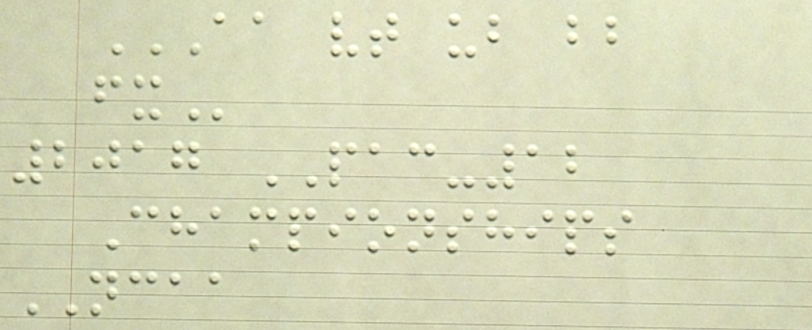AA VT UB BB
FX
2017 PAC-12
Championships
NCAA
